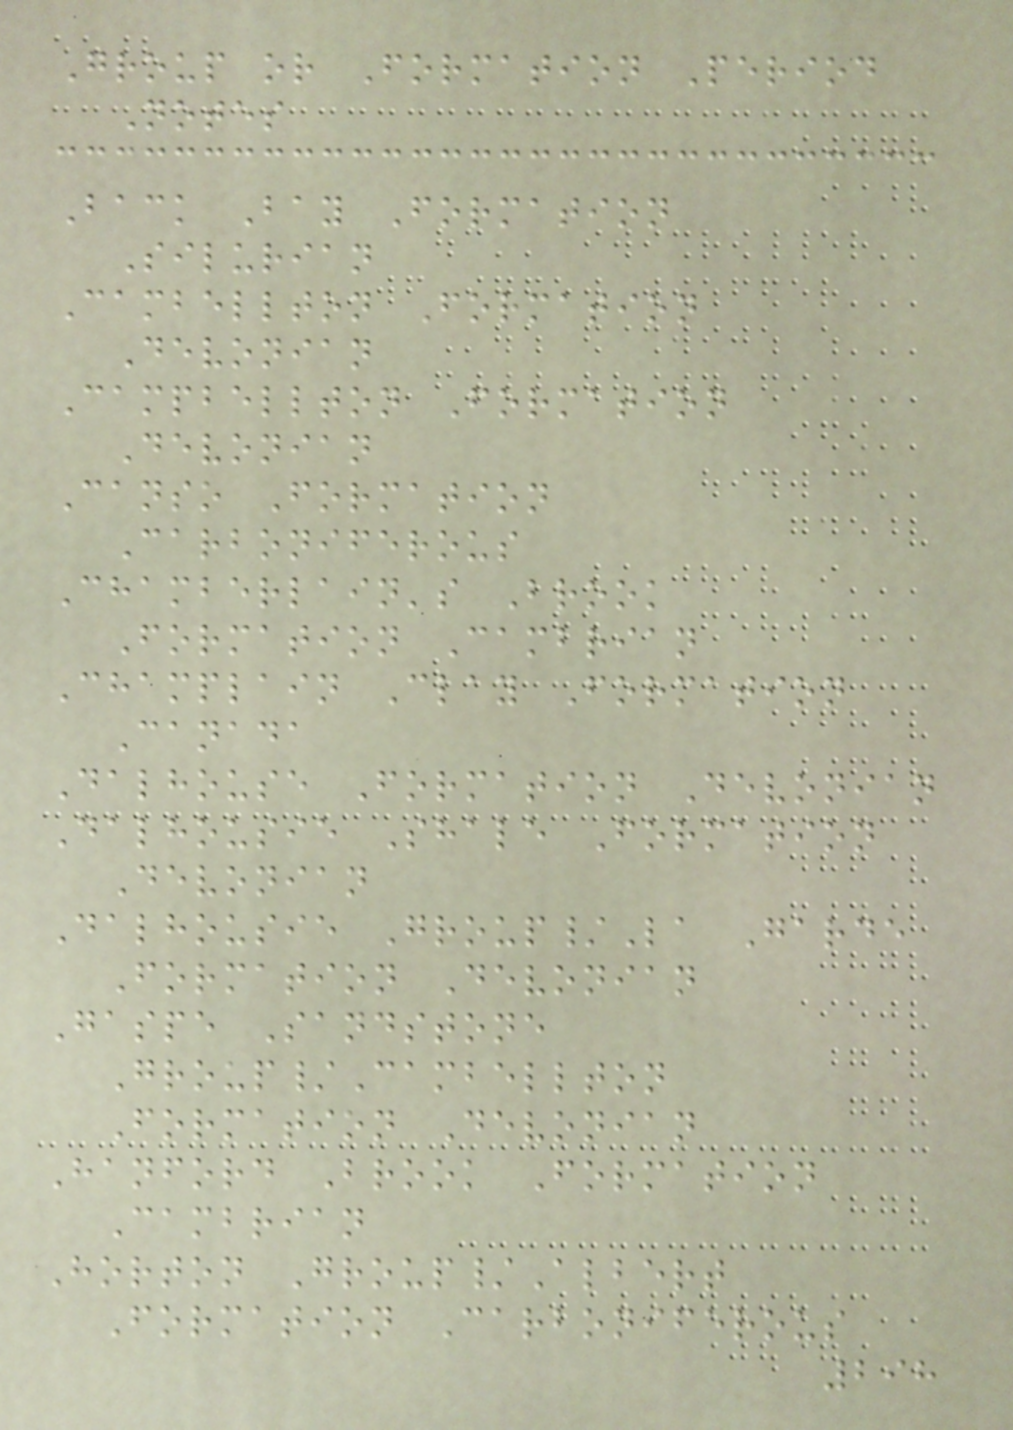Group or Formation Period
Notes
Back Bay Formation
Silurian
Cambellton Formation
Devonian
Campbellton Formation
Devonian
Canso Formation
Carboniferous
Chamberlain's Brook
Formation Cambrian
Champlain Clay Formation
Canada
Dalhouse Formation Devonian
Dalhousie Shale Formation
Devonian
Dalhousie Group/La Garde
Formation Devonian
Gaspe Sandstone
Group/Cambellton
Formation Devonian
Hanford Brook Formation
Cambrian
Horton Group/Albert
Formation Carboniferous
298
